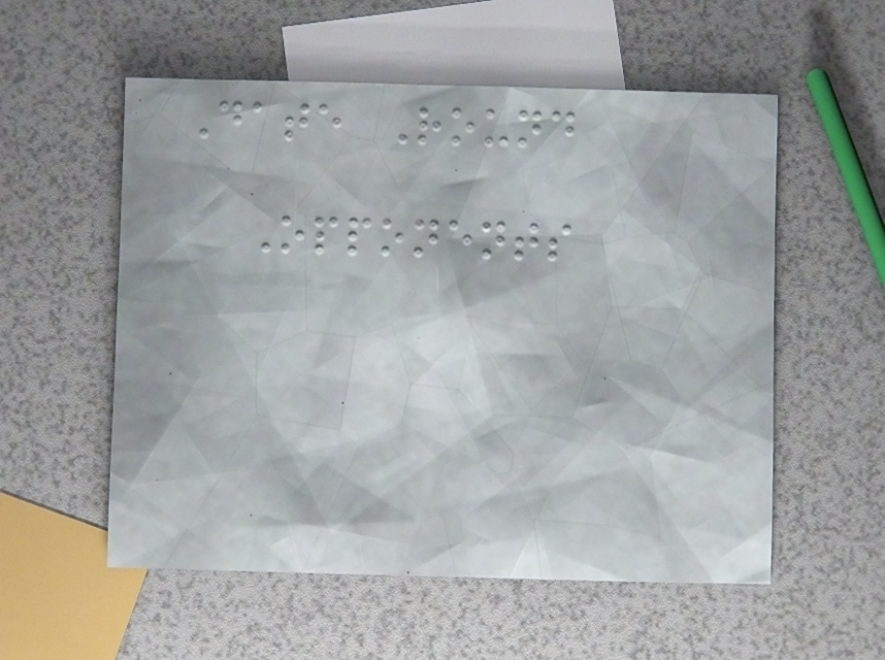Date Round
Opponents
